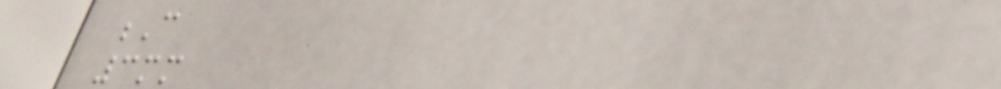C
3mm
